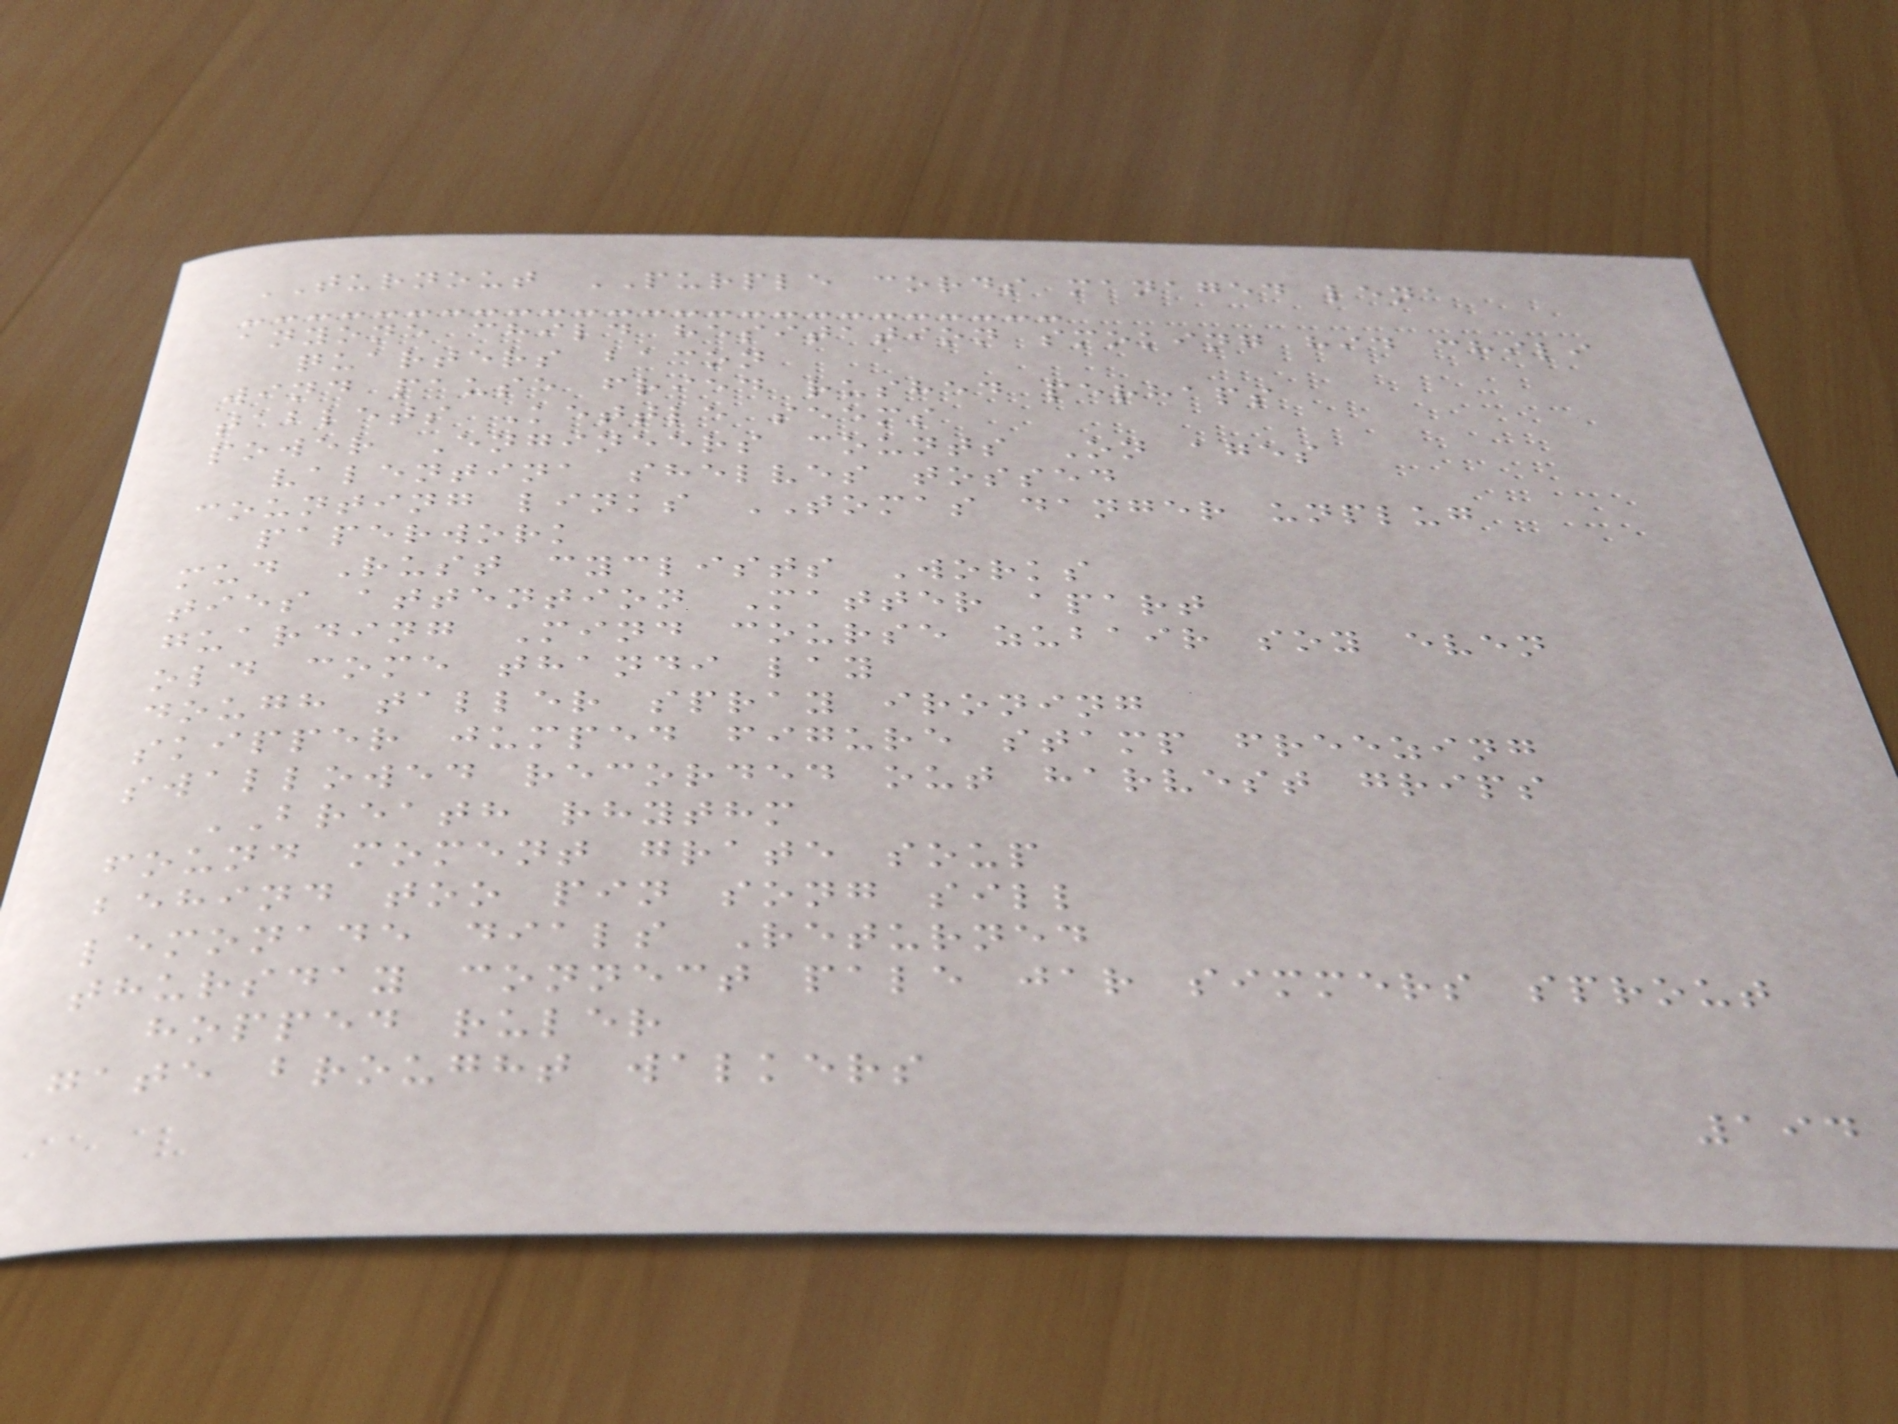TURNOUT PURPLE cords managed lena
anyone child hesitation smoking hid chili
quarters bacon
wind pause fried rushed perhaps
tablets Kettle seems
power Engineers counts On ages
valentina shelves tossed
counting links TOMAS danger unplug
paperwork
mud Rust cyclists Works
ties attention Matter apart
guarding Mind course zubair soy even
old come thandi lay
dough taller spray ironing
skipper jumped figure stamp freezing
swallowed recorded out harvest grips
BREATH rhythm
found moment grate soup
behind too pin song sill
lemonade dials Returned
thursday connect pale jar simmers sprout
hopped ruler
gate brought walkers
194
